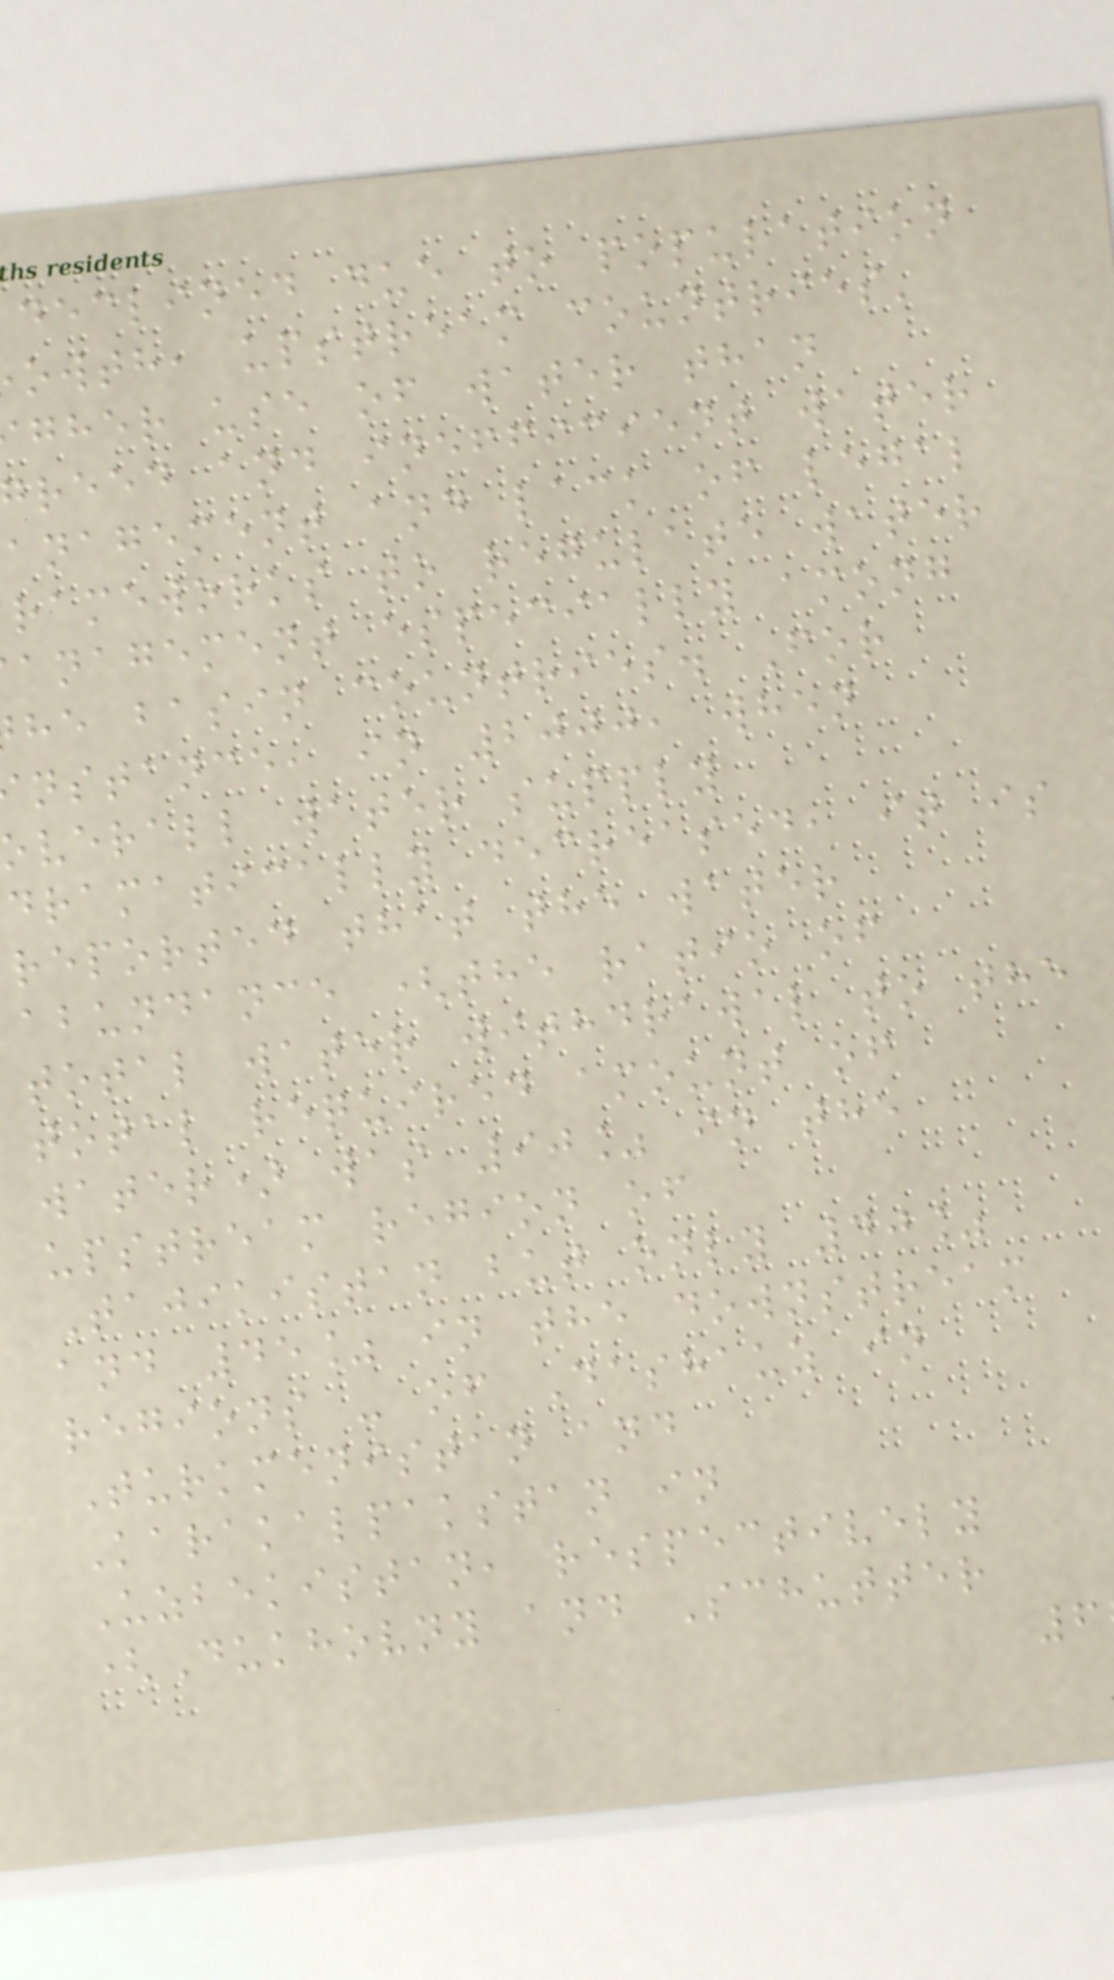declined due to population
owth, upstream countries'
gher use of water than
reed and inefficient water
anagement and lack of legal
rameworks to regulate water
anagement especially among
he basin countries. For
nstance, in 2000, when
overall water supply
dramatically decreased, it is
reported that the water
abundance (the ratio of
total water withdrawal to the
total required amount of
water) was 90% in the
upstream region of
Tajikistan but only 40%
and 45% in the downstream
regions - of Dashauz in
Turkmenistan and
Karakalpakstan in
Uzbekistan, respectively
(Dukhovny and Schutter
